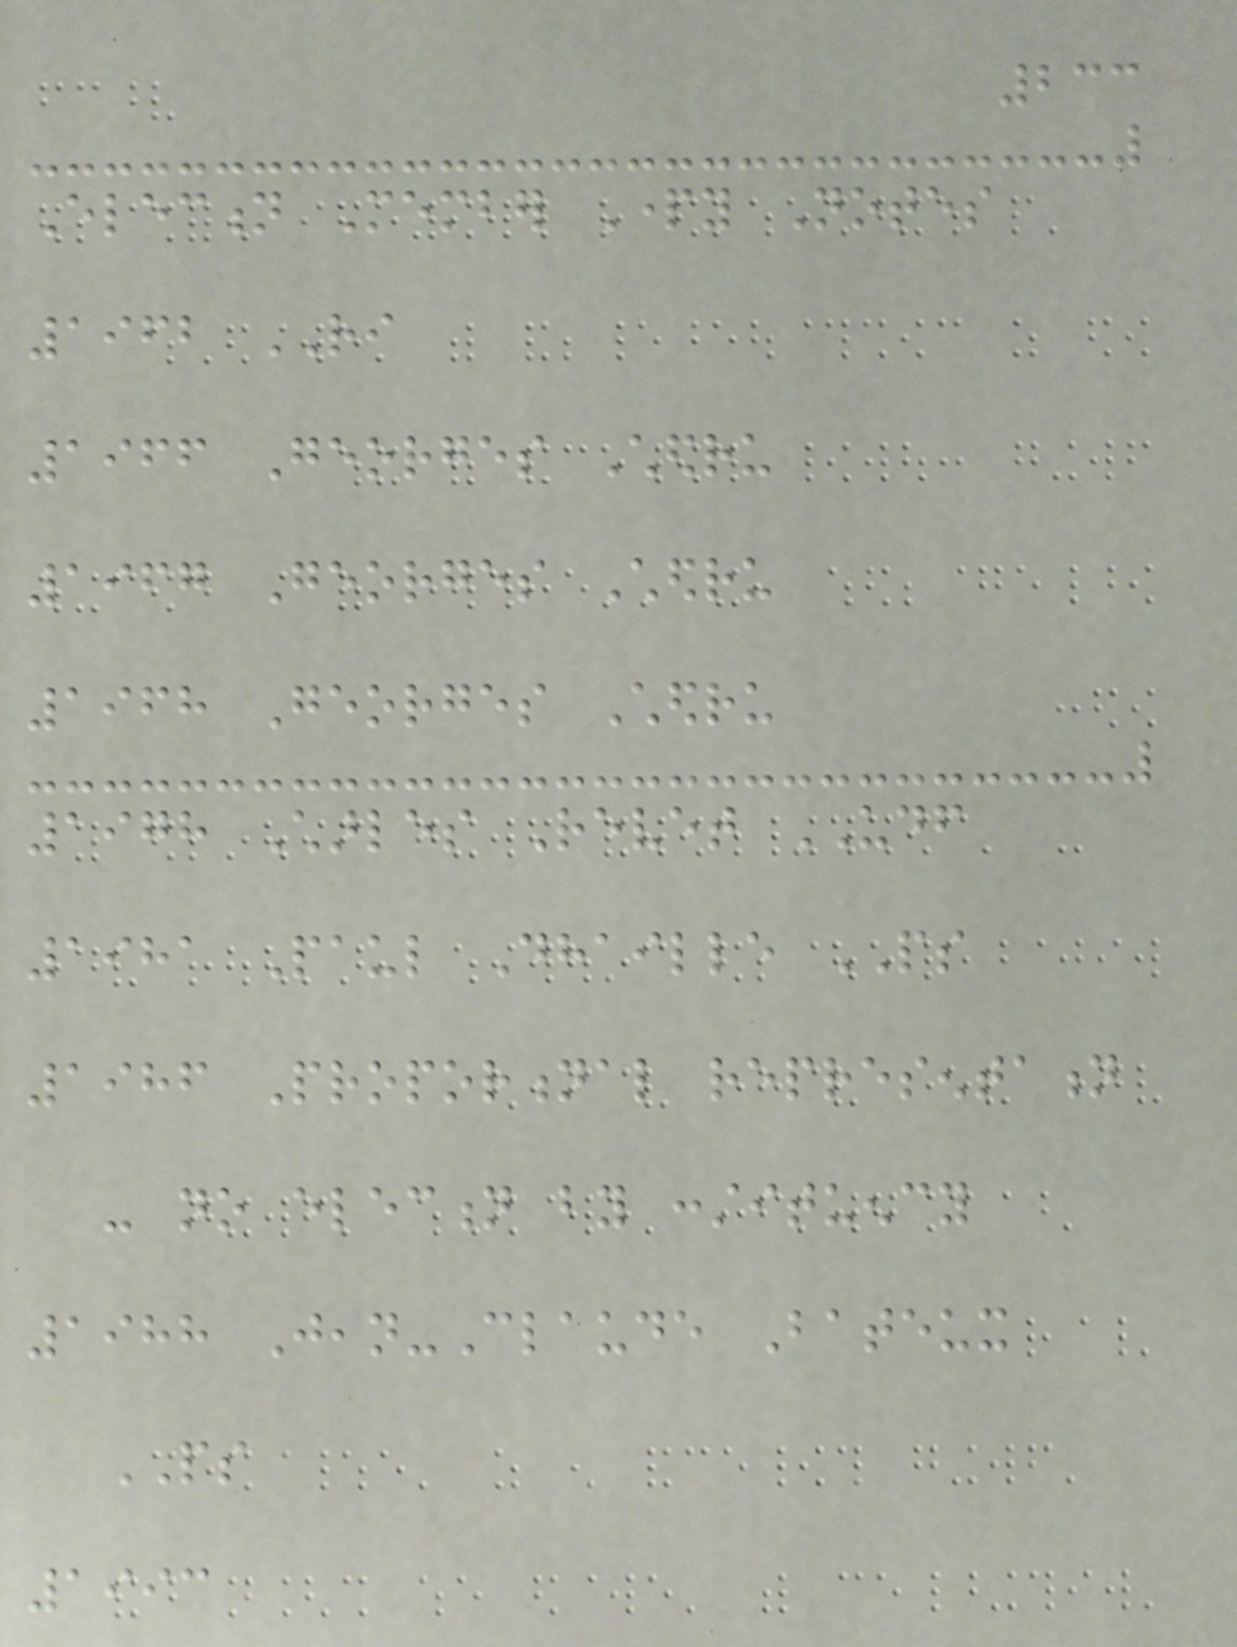233
Election Member Party Notes
1962 RI
1966 Georges Chedru
1967 Georges Chedru
1968 Georges Chedru
1978 Charles Revet UDF
1981 Paul Dhaille PS
1986 Proportional representation
- no election by constituency
1988 Jean-Claude Bateux
PS
1993
